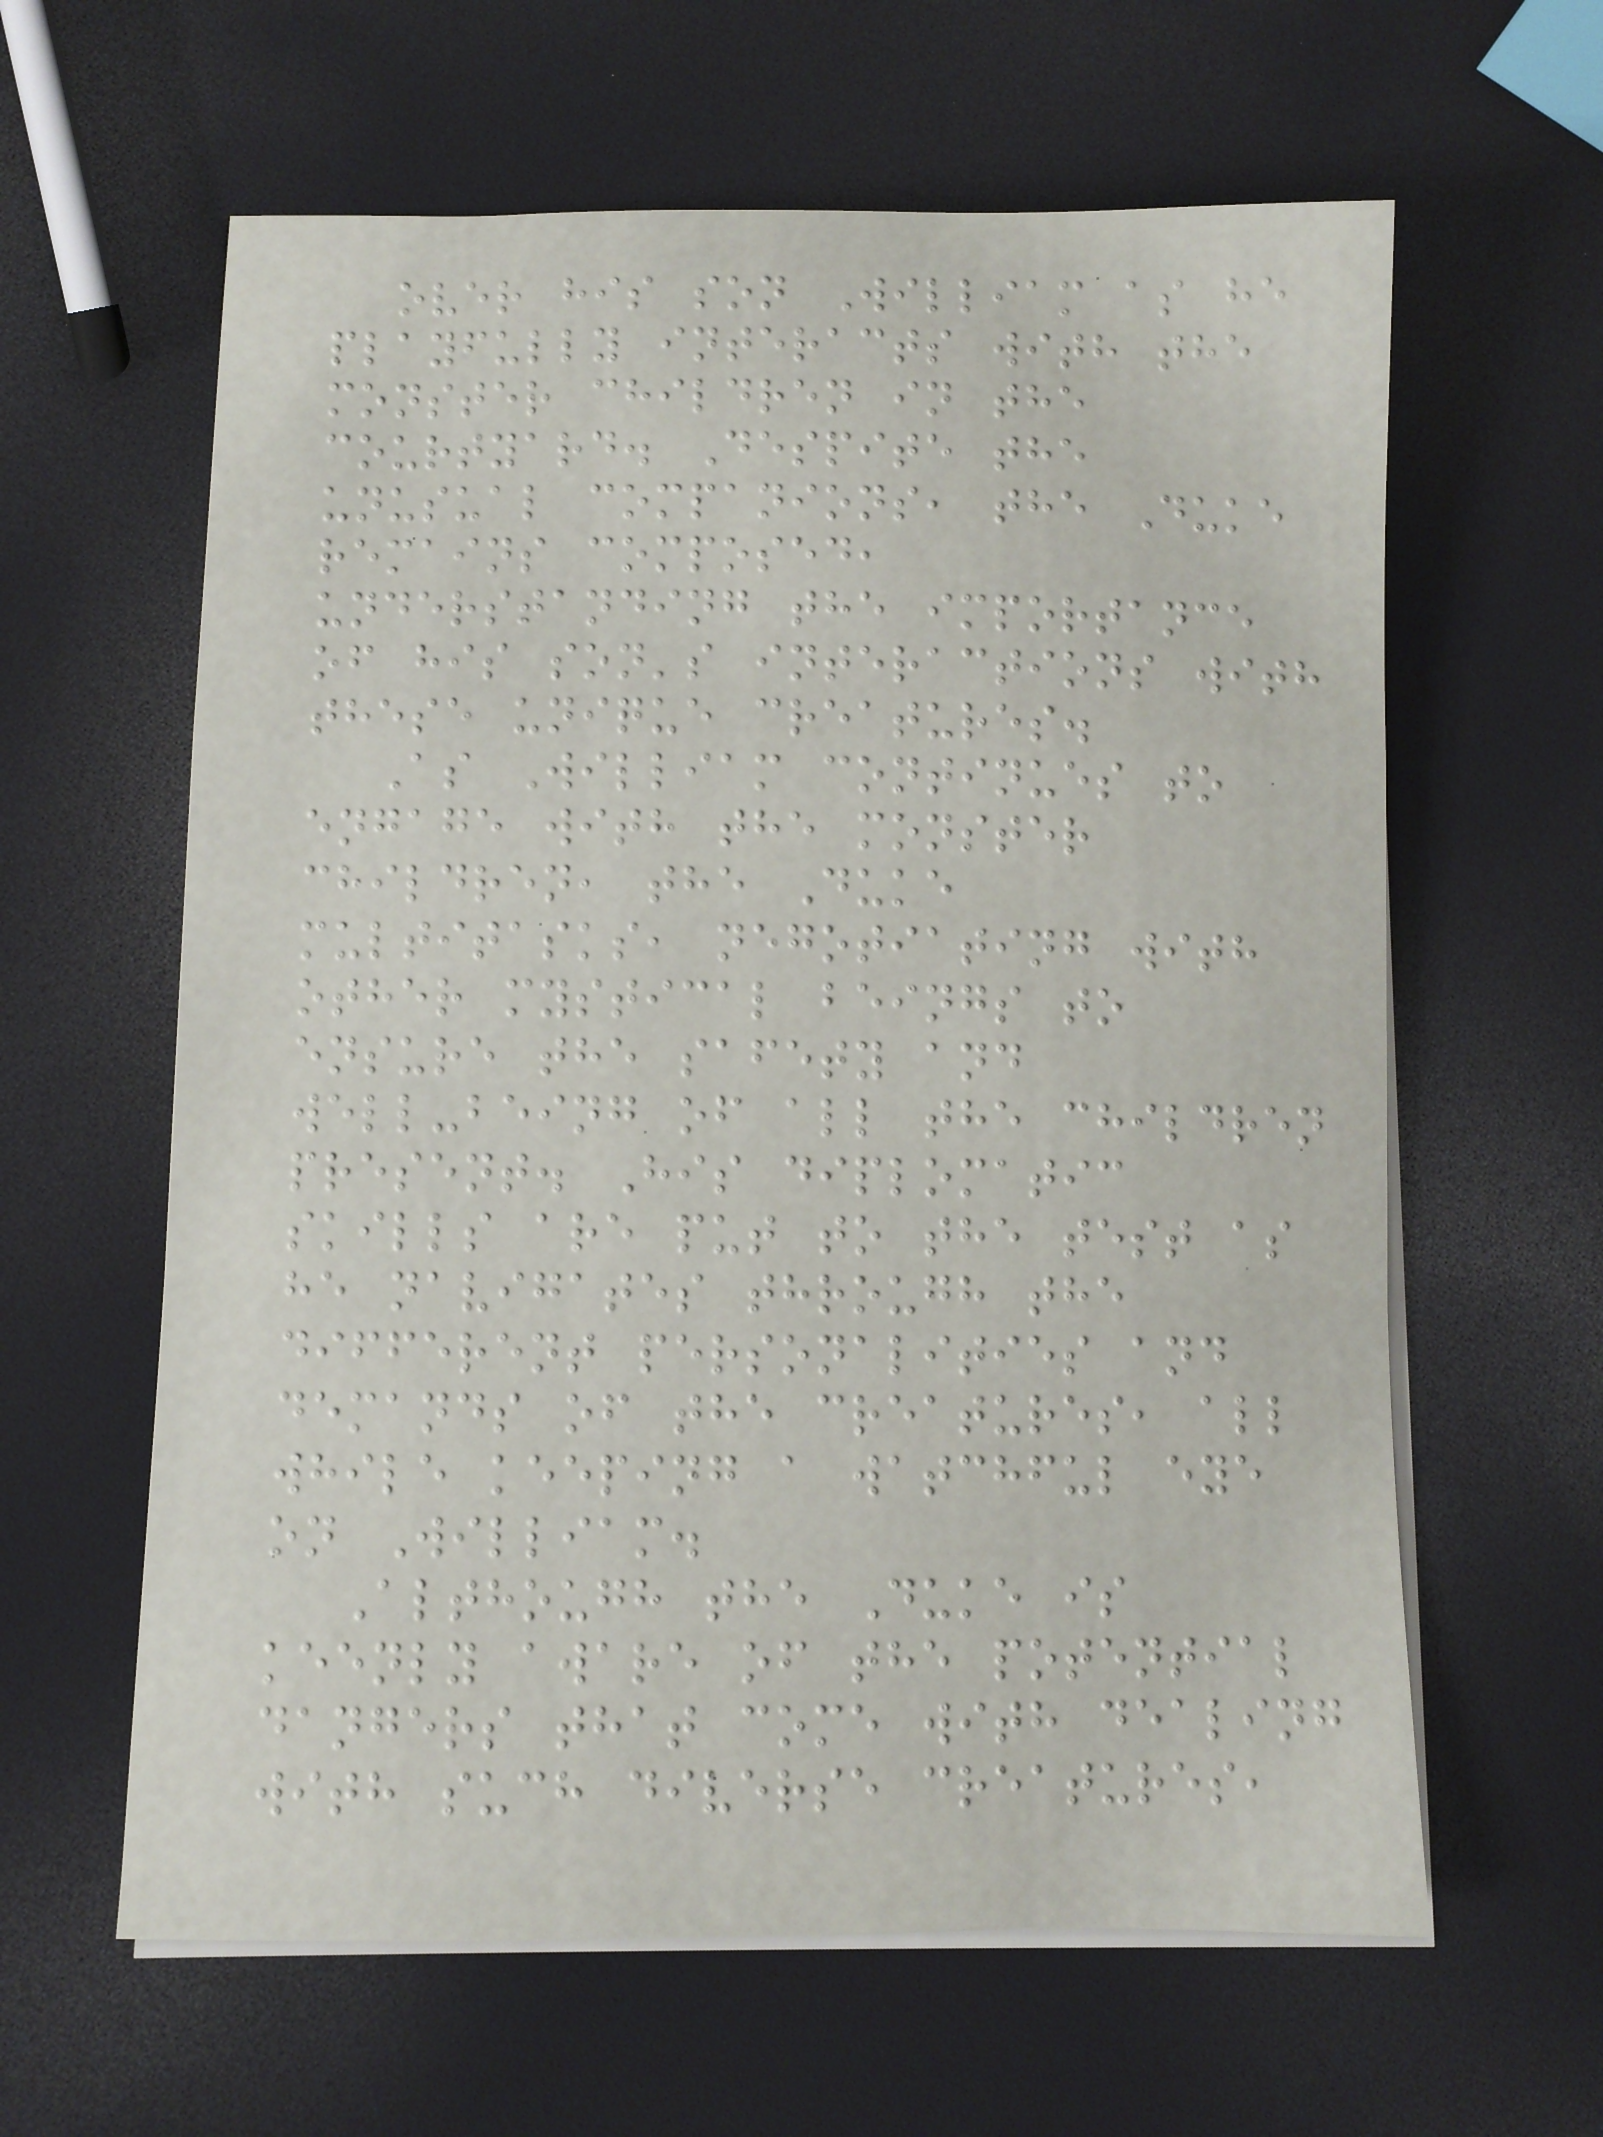over his son William as he
playfully interacts with the
monster children in the
courtyard. Despite the
unusual companions, the Duke
remains composed,
understanding the importance
of his son's interactions with
these unique creatures.
As William continues to
engage with the monster
children, the Duke
multitasks, negotiating with
other mystical beings to
ensure the safety and
well-being of all the children
present. His diplomatic
skills are put to the test as
he navigates through the
different personalities and
demands of the creatures, all
while keeping a watchful eye
on William.
Although the Duke is
keenly aware of the potential
dangers that come with dealing
with such diverse creatures,
